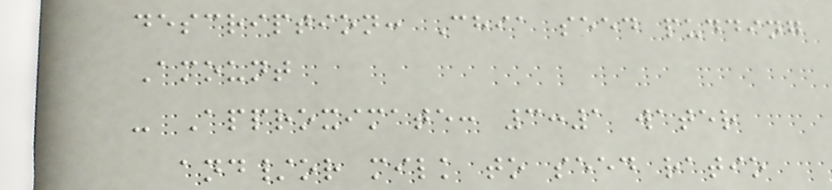description: Chia seed pudding
Amount
- Approximate: 3:1 water
and/or milk to seed ratio
